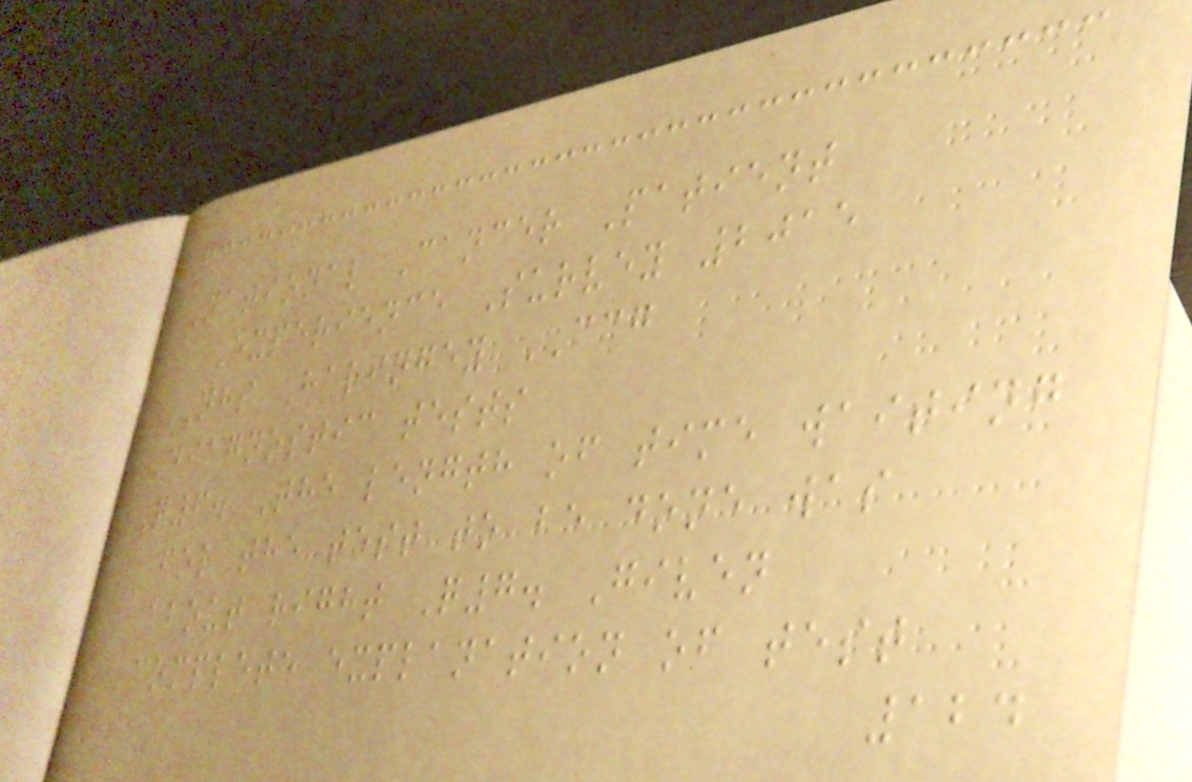National Cancer Patient
Experience Survey 2015
NHS Haringey CCG
Diagnostic tests
Q6. The length of time waiting
for the test to be done was
about right Q7. Given
complete explanation of test
124
